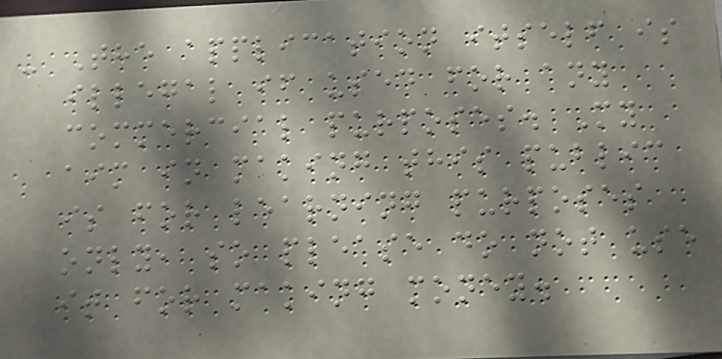- The application itself is
illegal if used for any
commercial purposes. My
aim in making this public
is for learning purposes
only, so please do not use
it for making money.
